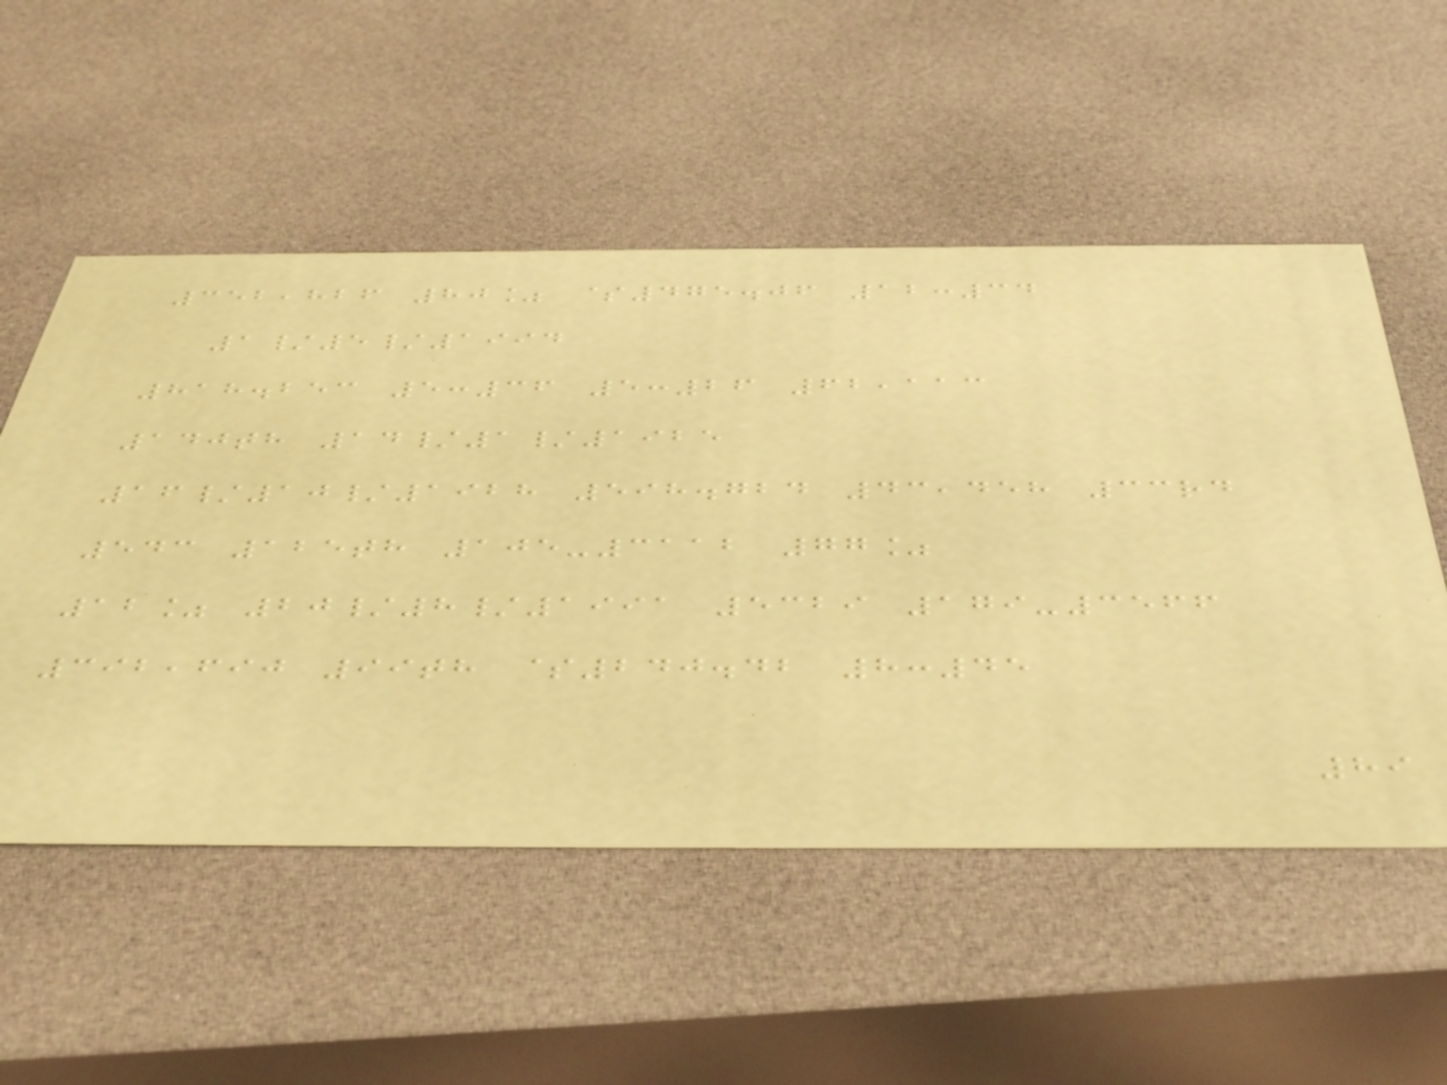352,826 80% $475.06 12:34
1/5/1994
818.253 5:36 5:26 62,113
140th 14/1/1925
16/10/1928 598.724 43,458 33rd
543 125th 105-3112 77%
12% 20/8/1991 5329 179-3566
392,690 99th $240.42 8:45
89
